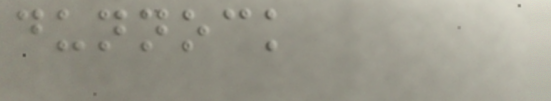dunnock
